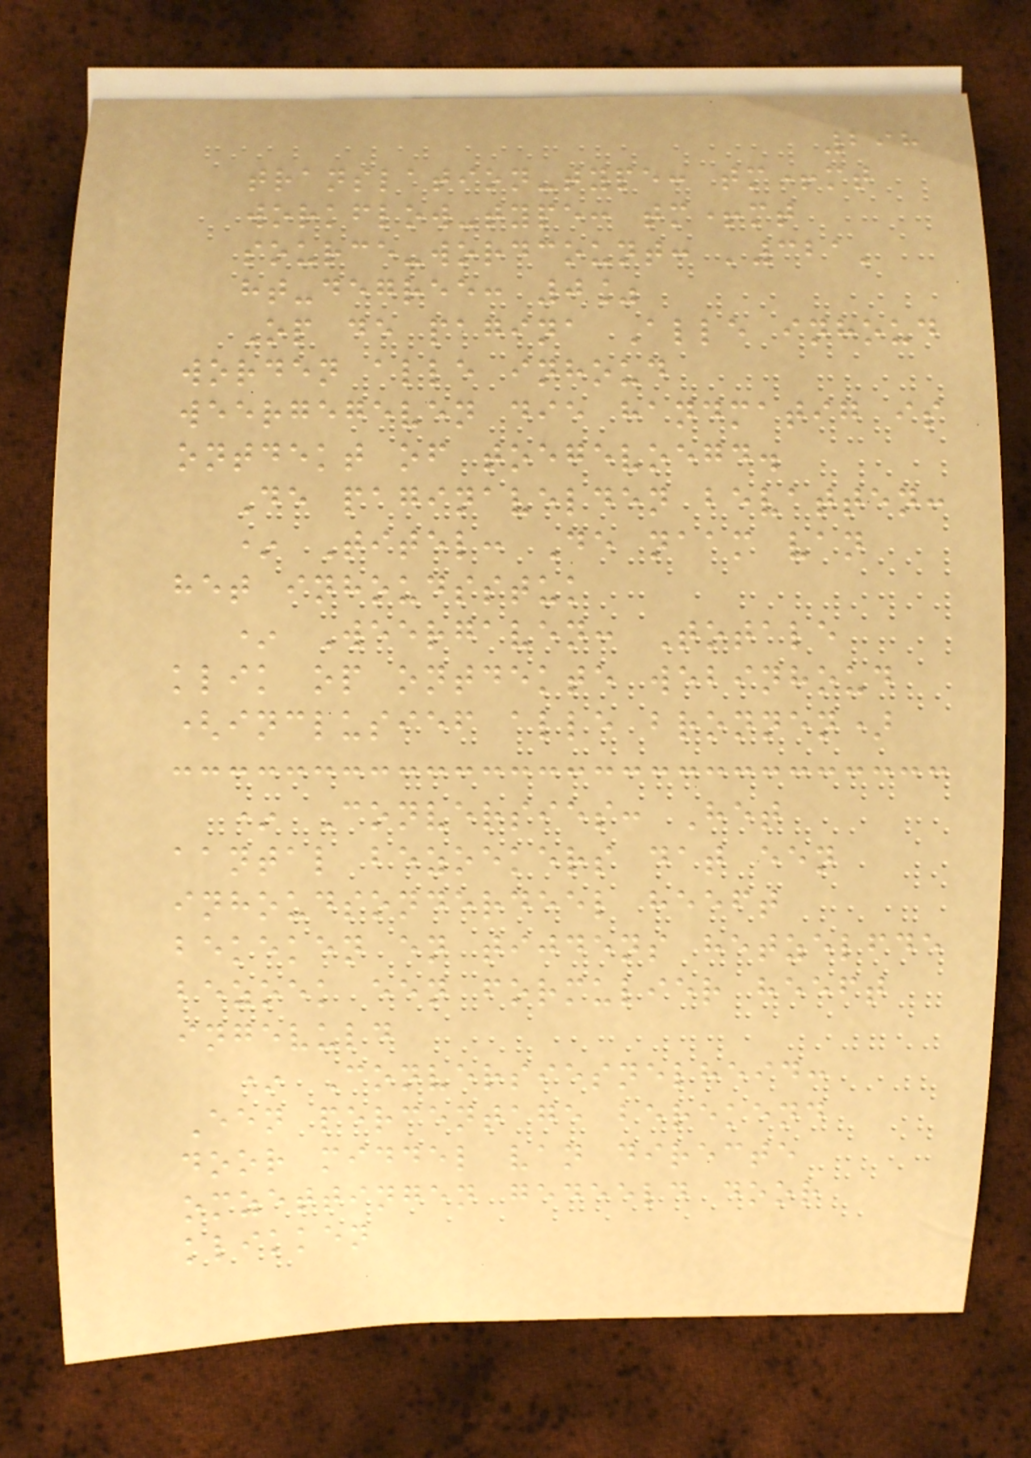298
translation-type: tm+mt
workflow-type: tm+mt
source-wordcount: '321'
ht-degree: 0%
Op de pagina Alle inhoud
worden alle inhoud
weergegeven die handmatig is
ontdekt of toegevoegd.
De paginavelden bevatten:
* Titel: De naam van
het inhoudsstuk
* Weergaven: Totale
klik op ontdekte webinhoud
(inclusief alle bronnen)
* Conversies: Het
aantal bezoekers dat een
inhoudsonderdeel heeft
bekeken en tijdens hetzelfde
bezoek een formulier heeft
ingevuld
* Conversiesnelheid:
Een percentage berekend
door middel van directe
omzettingen gedeeld door
klikken
